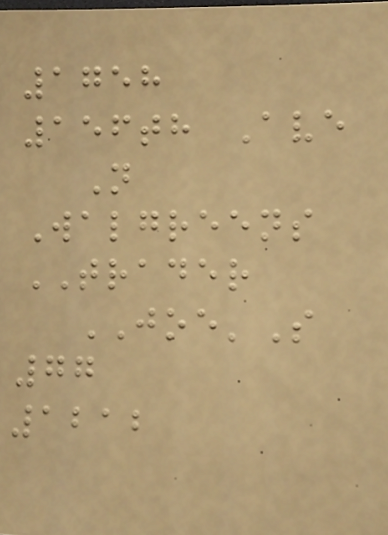1758
156th Ave
N
Walgreens
TRADER
JOE'S
77
1212
